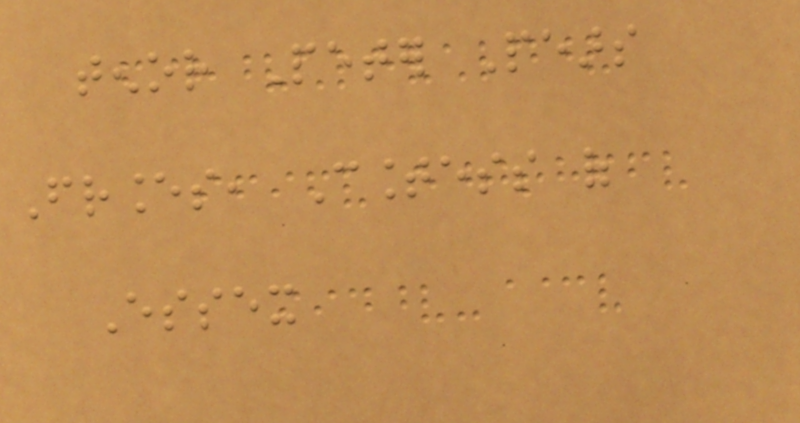tenor Peter Pears
Frances, Countess of
Essex
